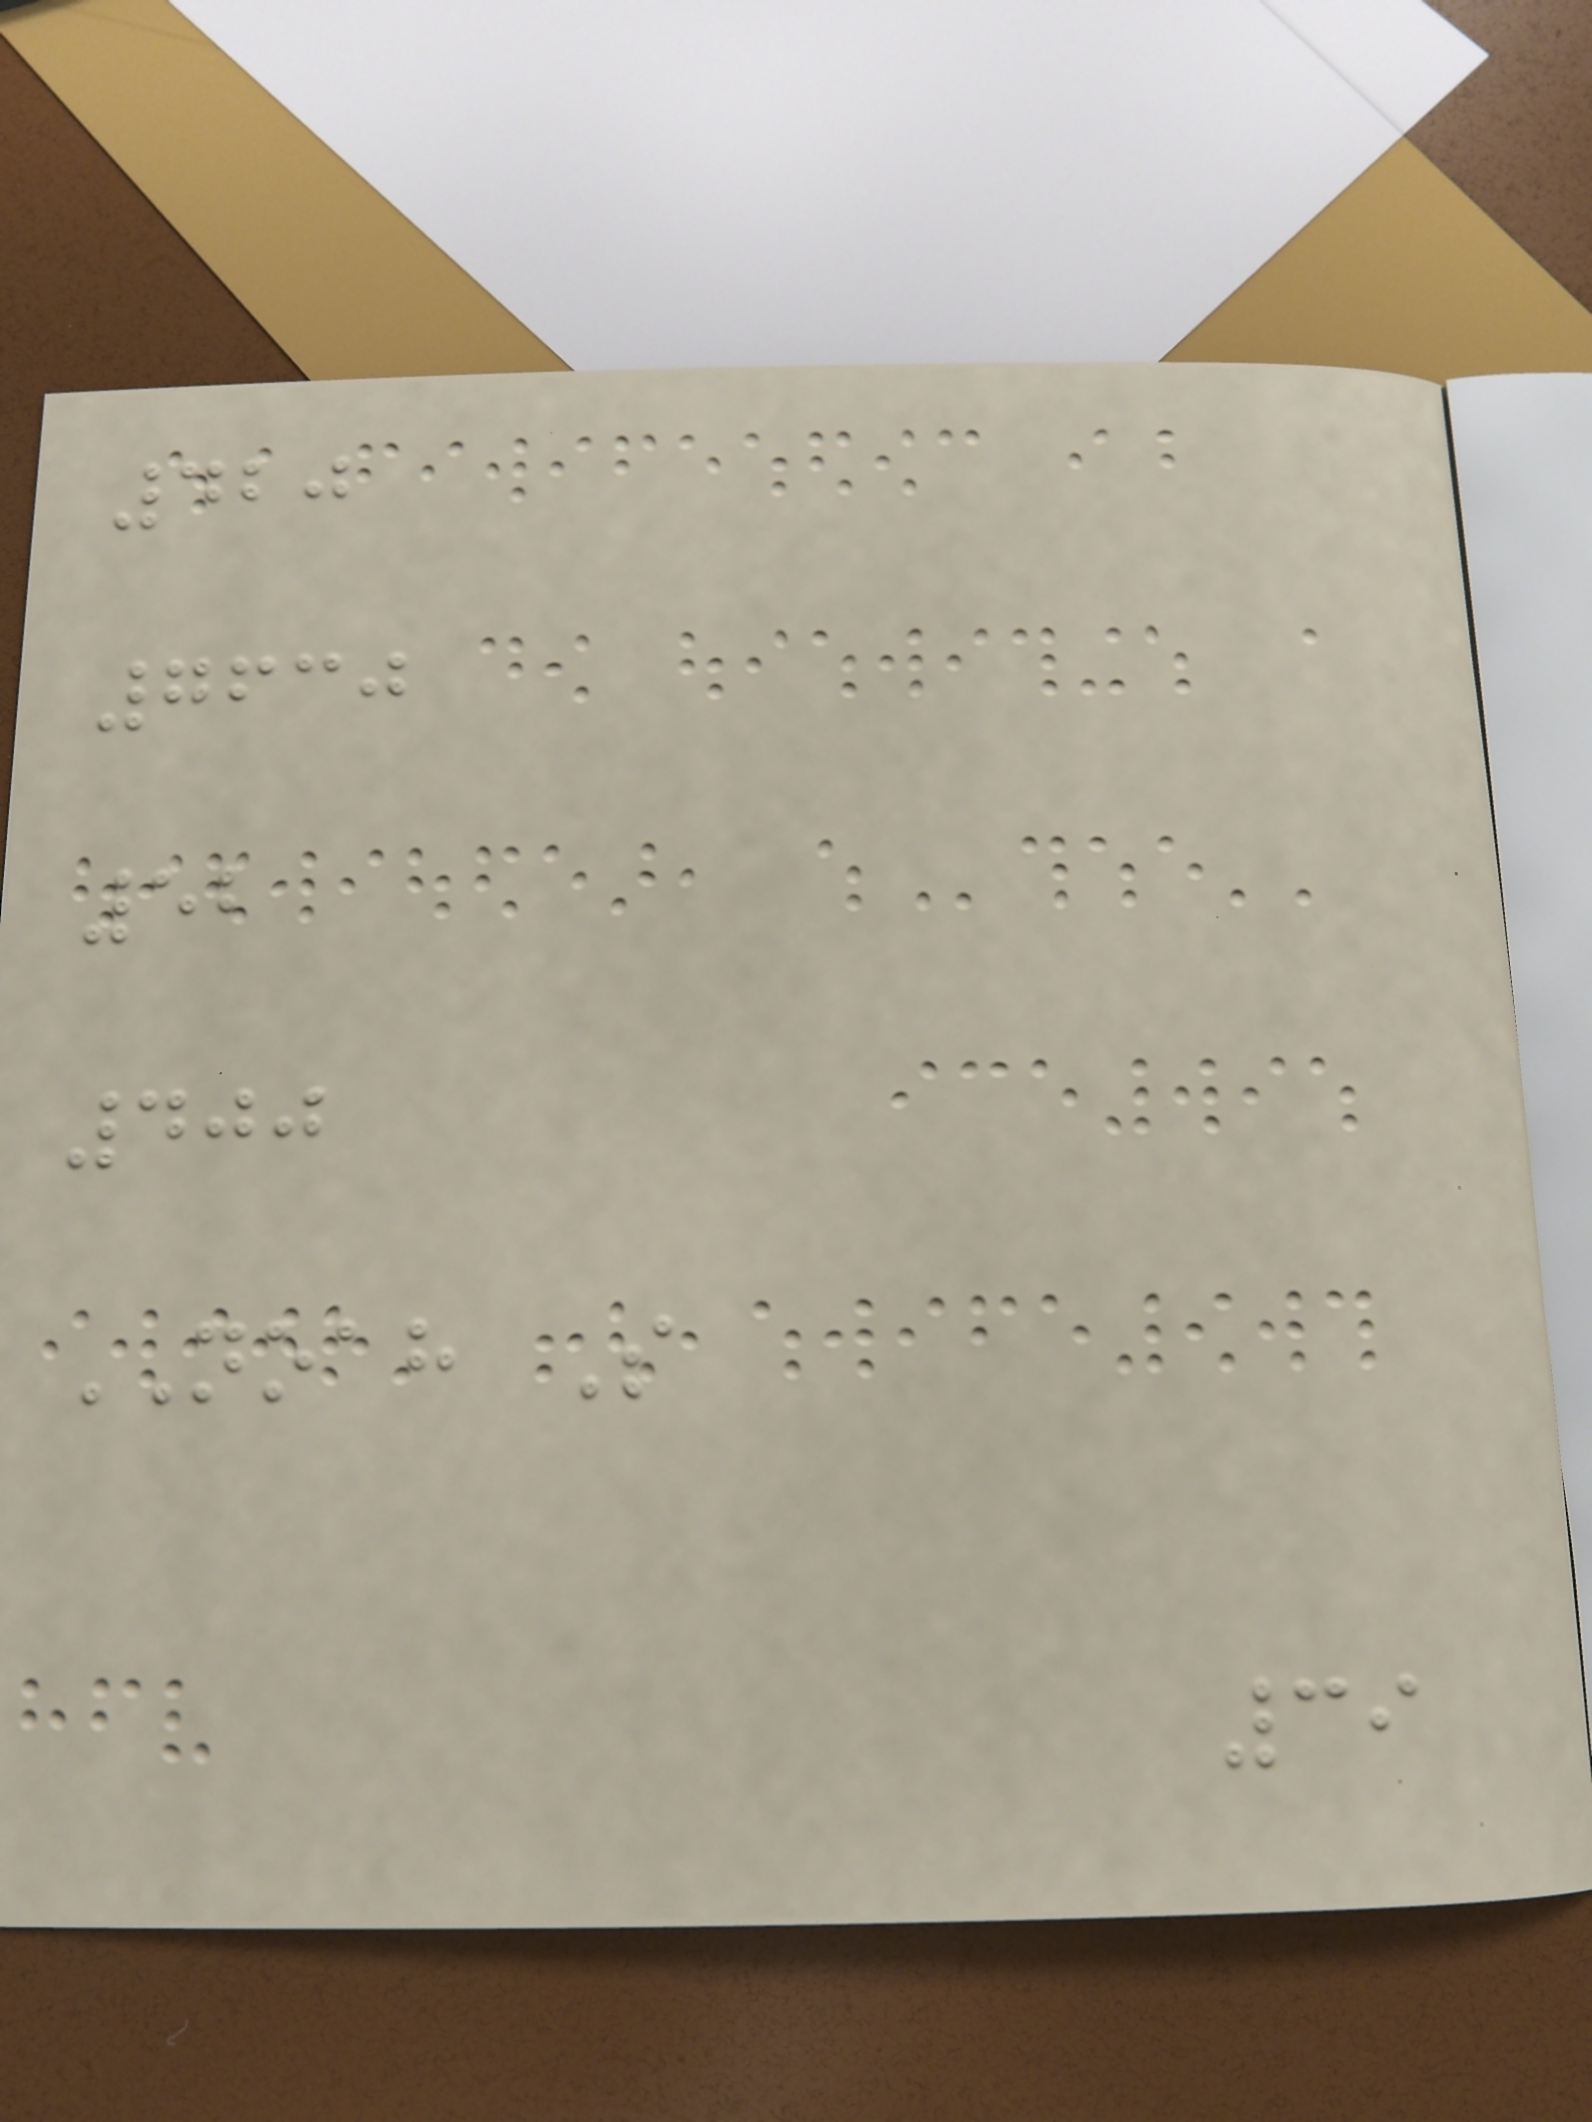420
7630
52
400
NOAH S
39
